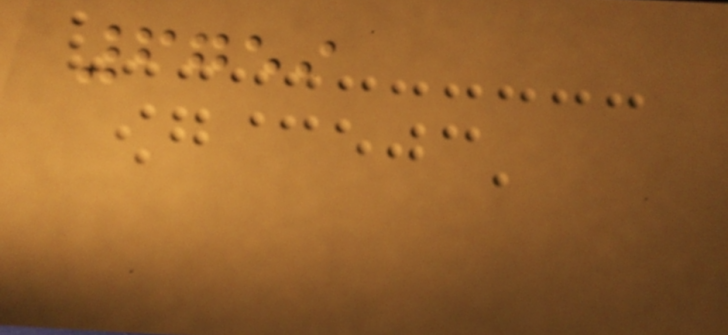6759
